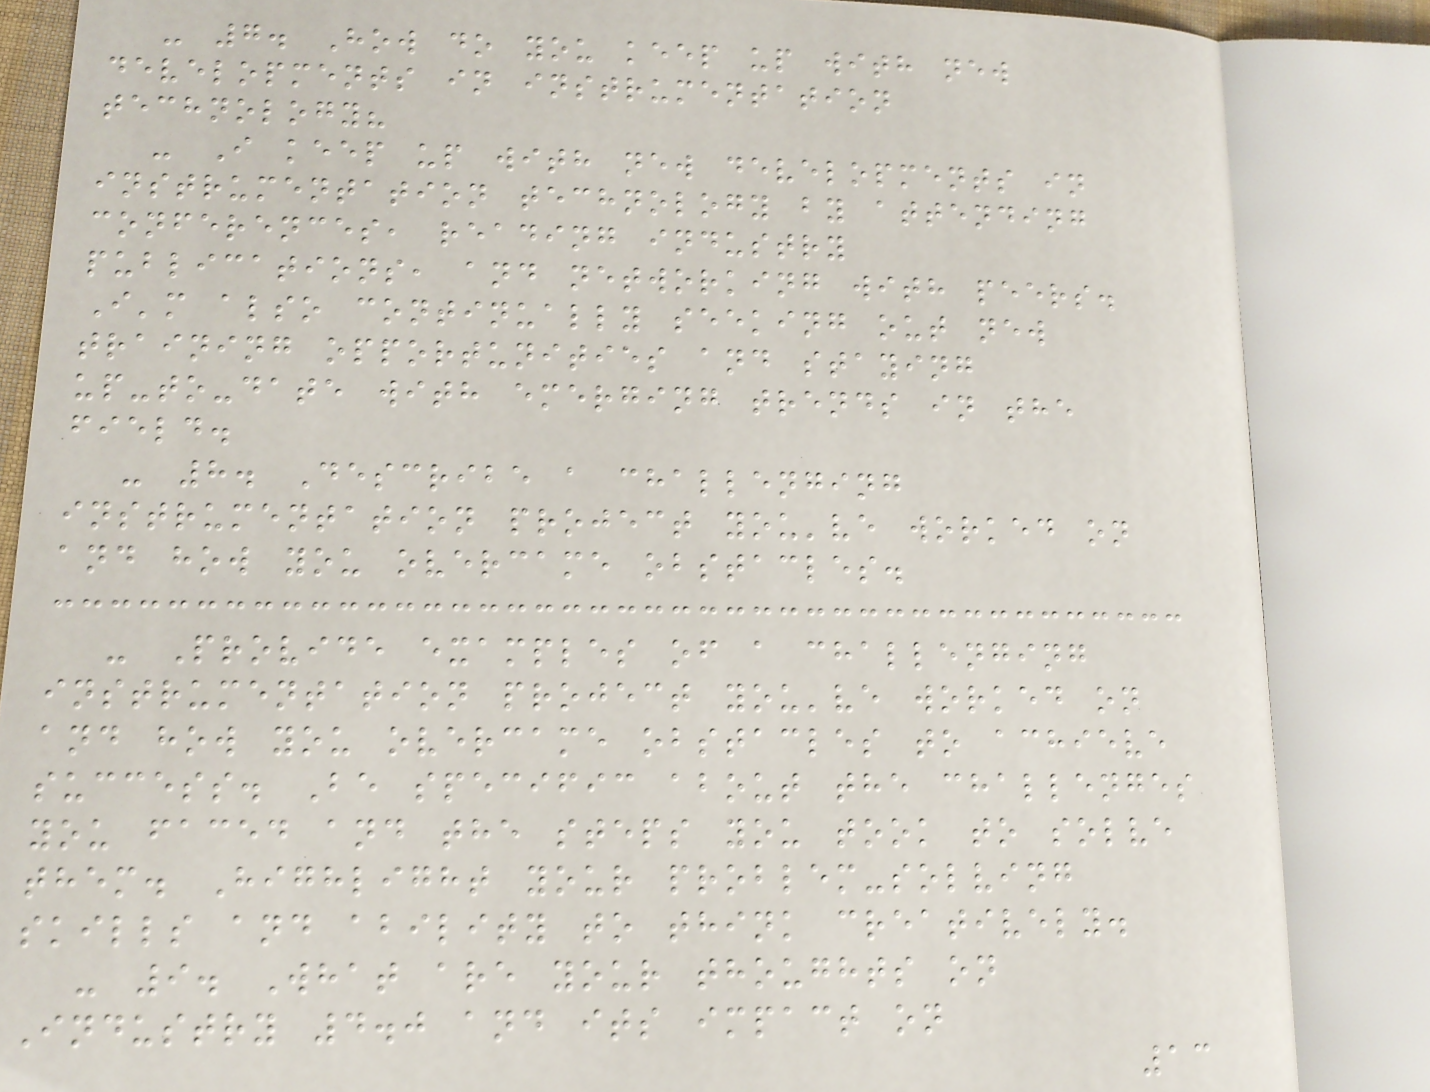- 7. How do you keep up with new
developments in instrumentation
technology?
- I keep up with new developments in
instrumentation technology by attending
conferences, reading industry
publications, and networking with peers.
I'm also continually seeking out new
training opportunities and staying
up-to-date with emerging trends in the
field.
- 8. Describe a challenging
instrumentation project you've worked on
and how you overcame obstacles.
- Provide examples of a challenging
instrumentation project you've worked on
and how you overcame obstacles to achieve
success. Be specific about the challenges
you faced and the steps you took to solve
them. Highlight your problem-solving
skills and ability to think creatively.
- 9. What are your thoughts on
Industry 4.0 and its impact on
13
